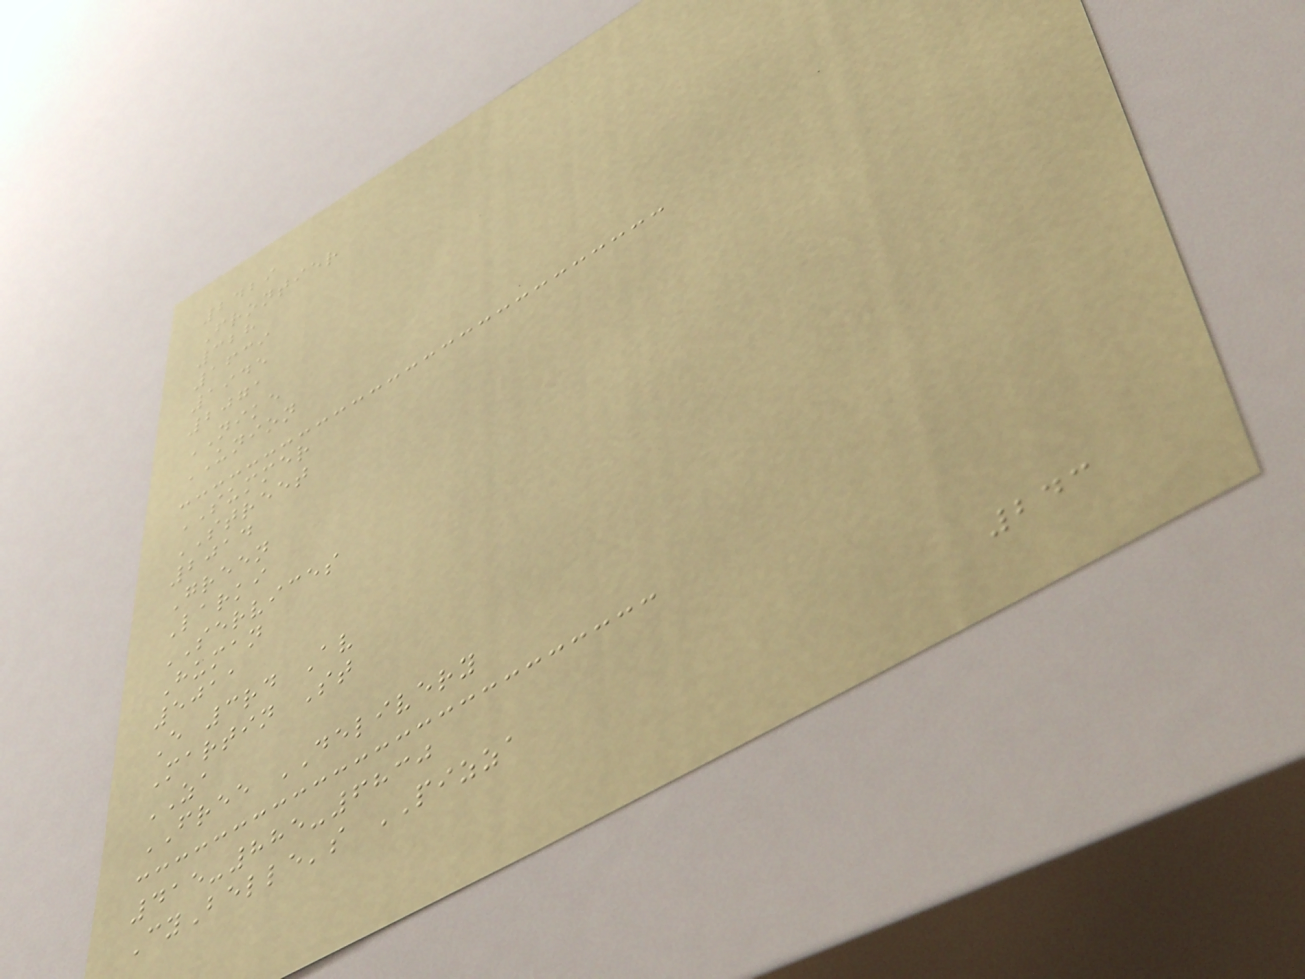2429
Frontier
328
1639
1945
2071
NIKE
UNION
SUMMER
STREET
2014
Green
Larki
SERVICES
Human
5011
E 3rd Av
Martin St
ZA
FREE DELIVERY
415-885-6830
CyBelle's PIZZA
243
